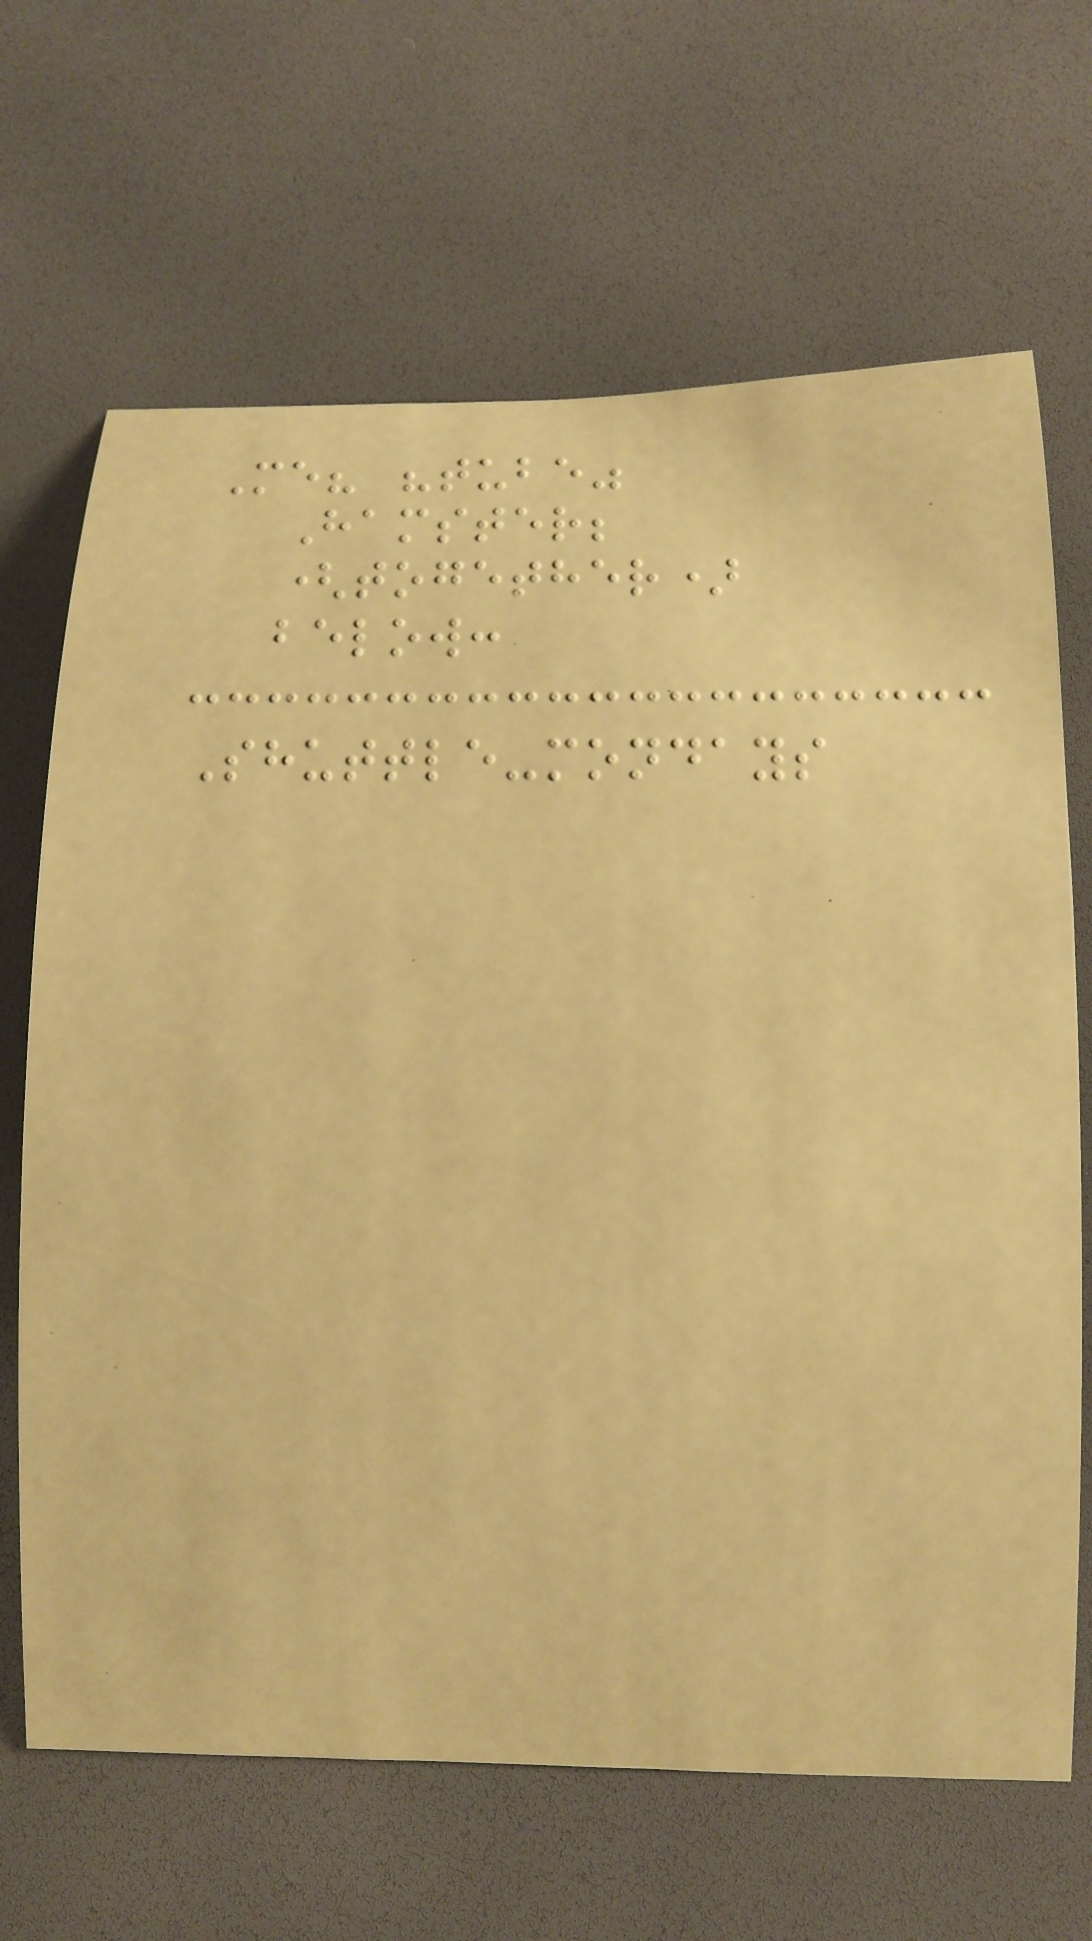Me? "tube"
Hamster;
(together)
below:
Shuttle-mondays
